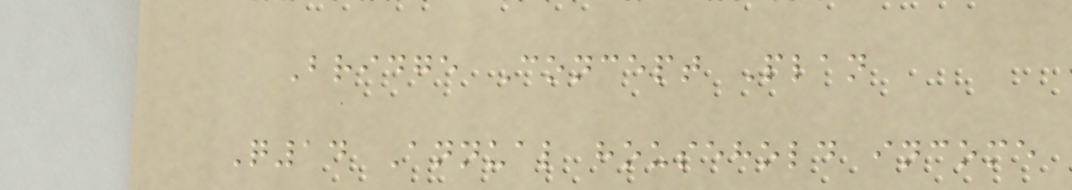Bridge Concept Plan
Q14 Annual household income
